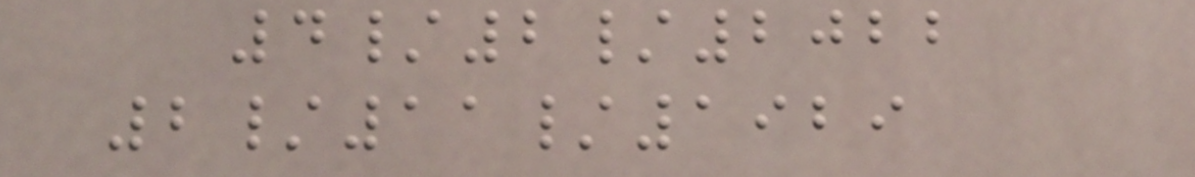4/2/2022
2/11/1929
